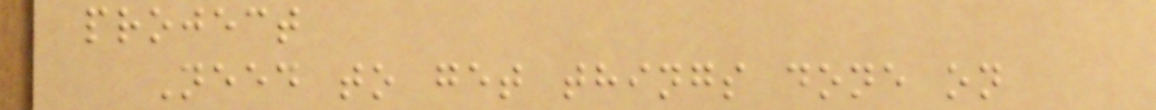project
Need to get things done on
